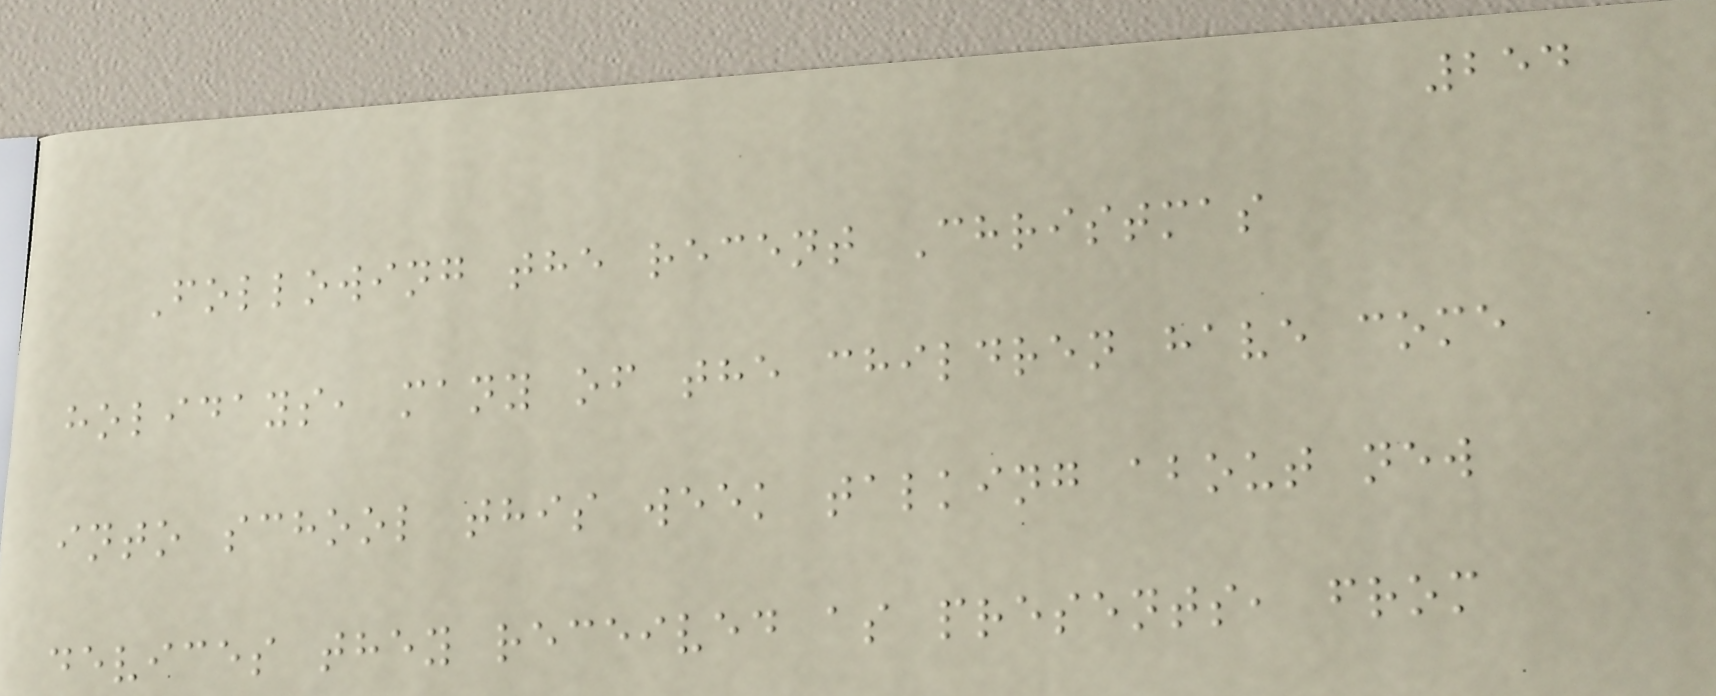254
Following the recent Christmas
holidays, many of the children have come
into school this week talking about new
devices they received as presents, from
